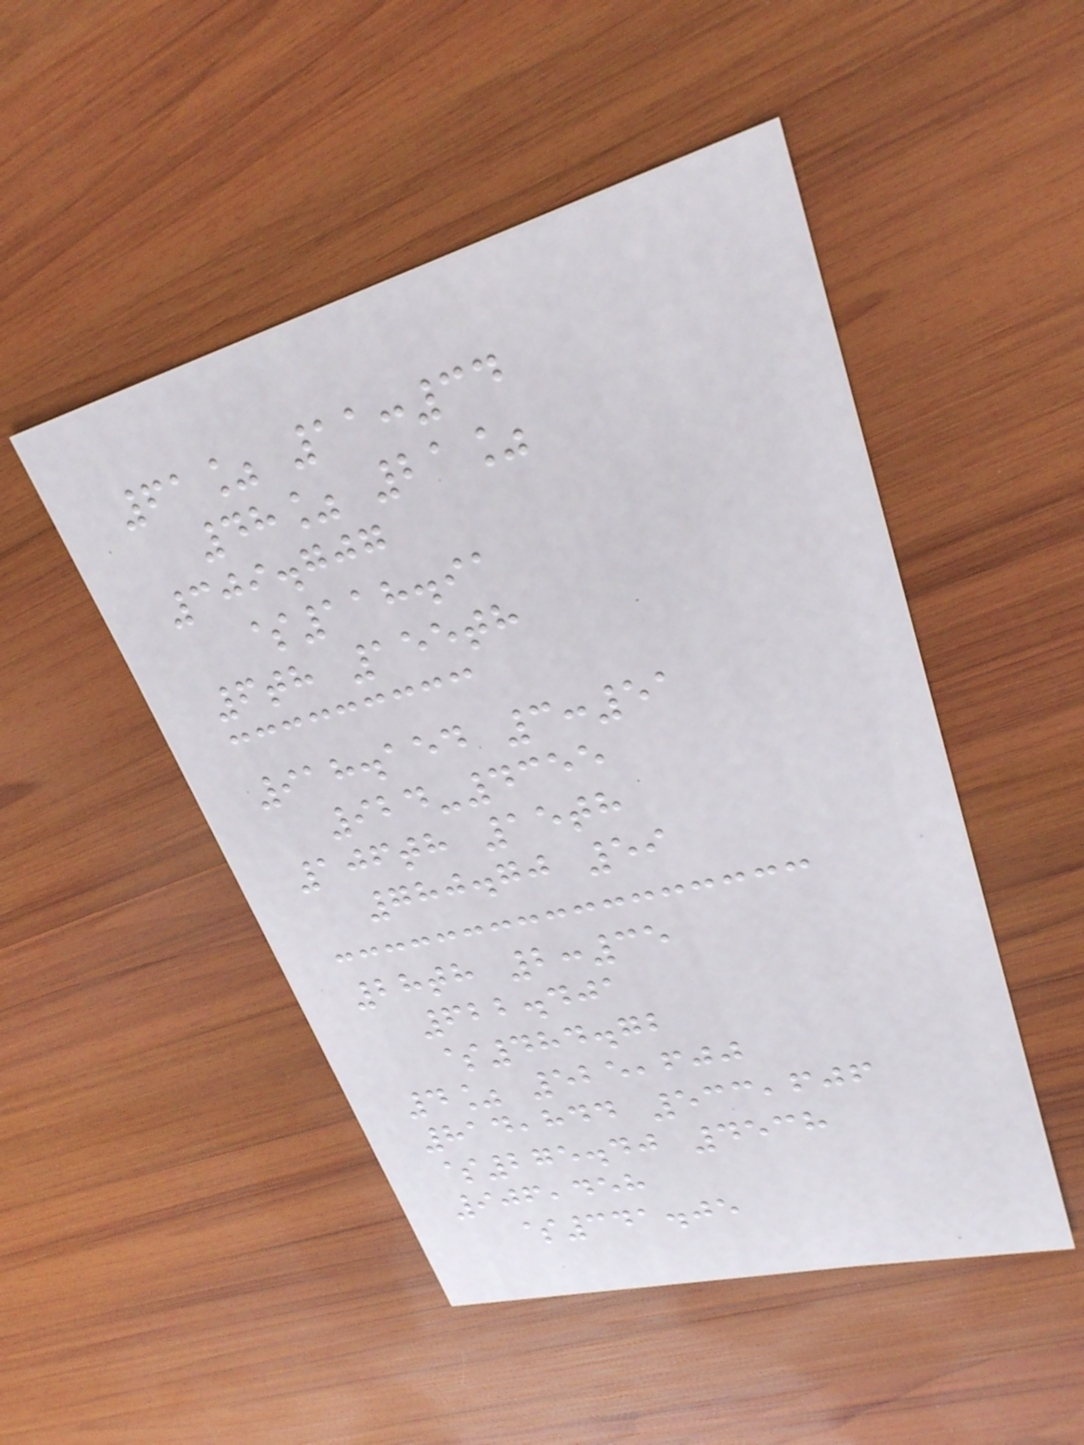61% 11:34
48% 21%
309.707
$118.91
6th 155th
918.154 3:51
924-4355
106th 15th
780.70 59
28th 2:35
622.401
$484.72
4% 525,600
814,844 533,606
$275.40 4538
906,458
$341.05
